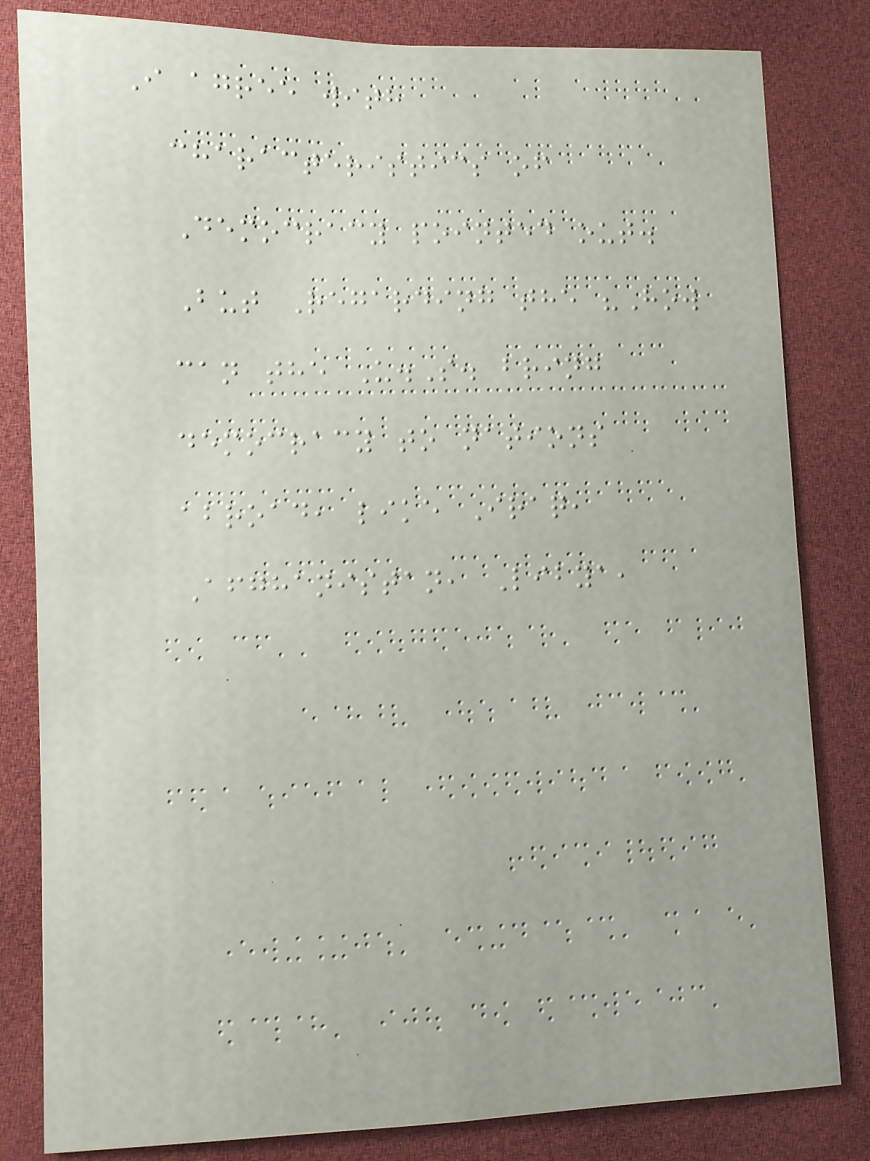I agree with
characteristics of
Democracy pointed out.
But Regarding the "How
can the U.S. bring
democracy to nations
abroad, like Iraq,
Afghanistan, Libya,
